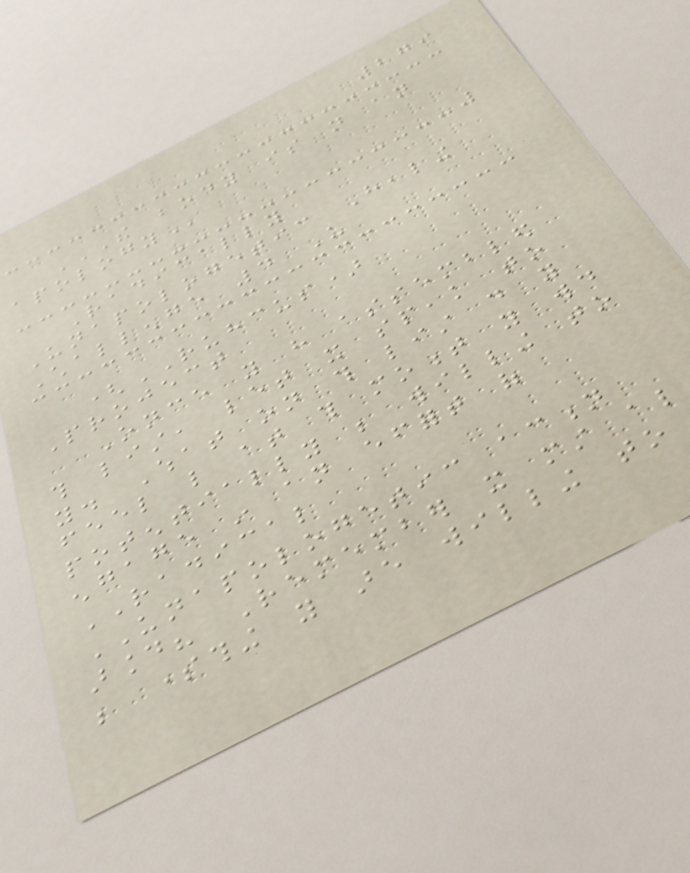279
THE BODY IS NOT AN
APOLOGY
Radically
Unapologetic Healing
Challenge 4 Us
(RUHCUS)
Project
Once you have assembled
this list, let it speak to
you. What on this list do you
feel like at this moment you would
potentially be willing to
engage in an effort of
RADICAL
UNAPOLOGETIC action
around? Remember it must also
be something you are willing to
